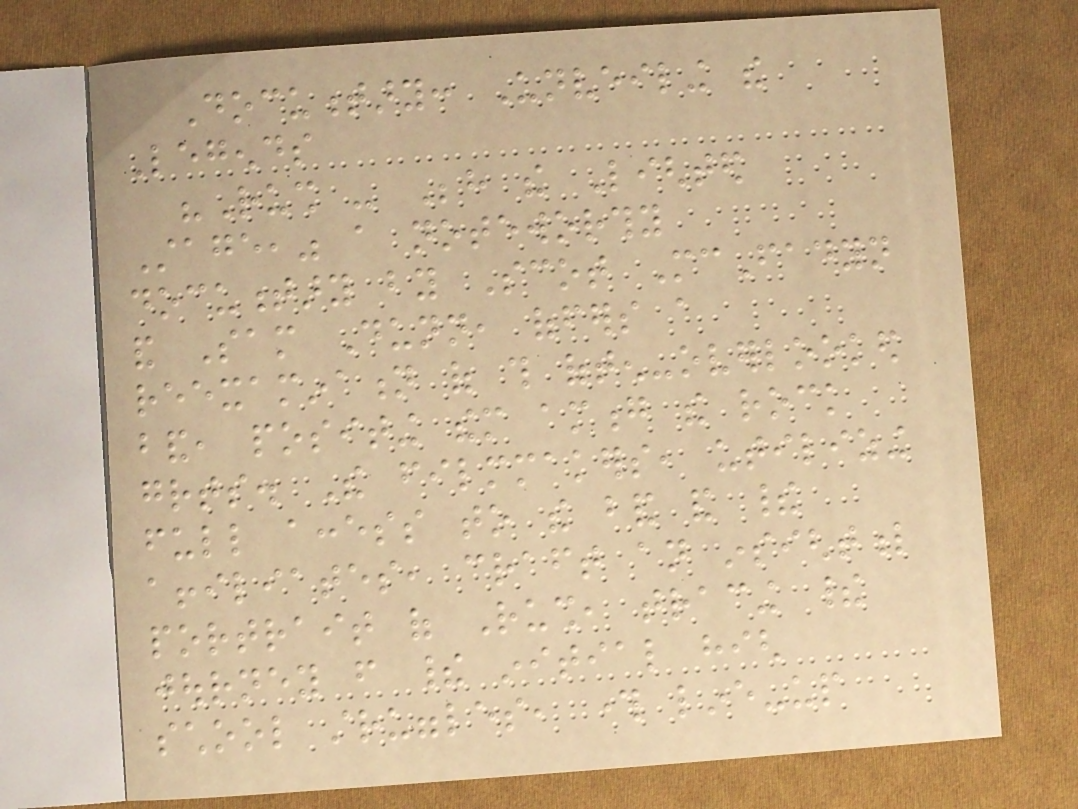Documentary: Unveiling the
Legends
"Rush - Behind the Lighted
Stage," a noteworthy
documentary by Scot McFadyn
and Sam Dunn, offers a
reexamination of this often-overlooked
band, positing them among the rock
greats. The filmmakers, utilizing
full access to the band and their
affiliates, craft an insightful
portrait of Rush, tracing their
journey from their initial high
school struggles, through line-up
